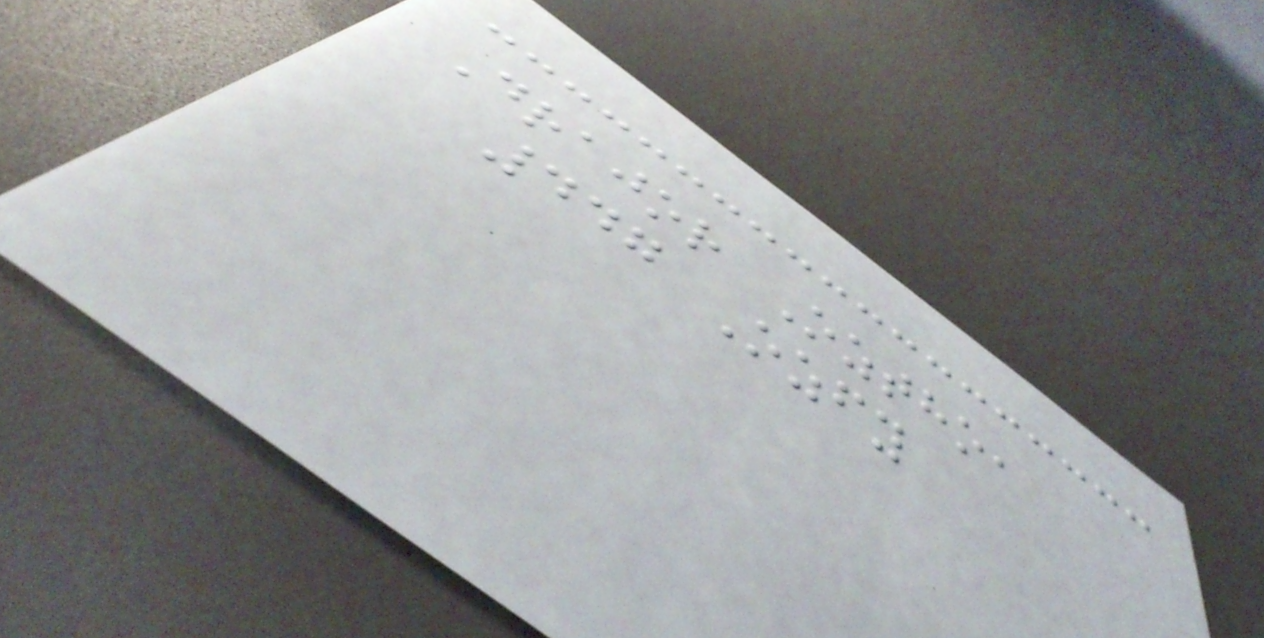Drajor Oztho,
447 Ozfy
